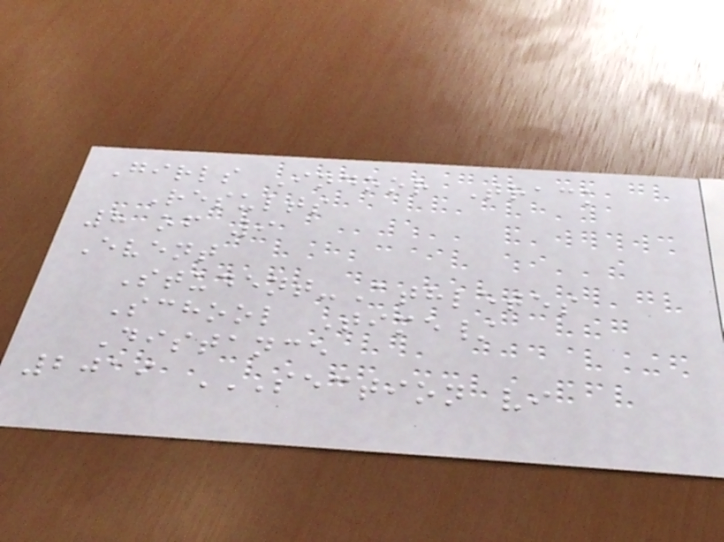Girls Indoor Track
Results
8 of 9
Event
Student-Athletes
School Time/
Distance
2019 SECTION VI
